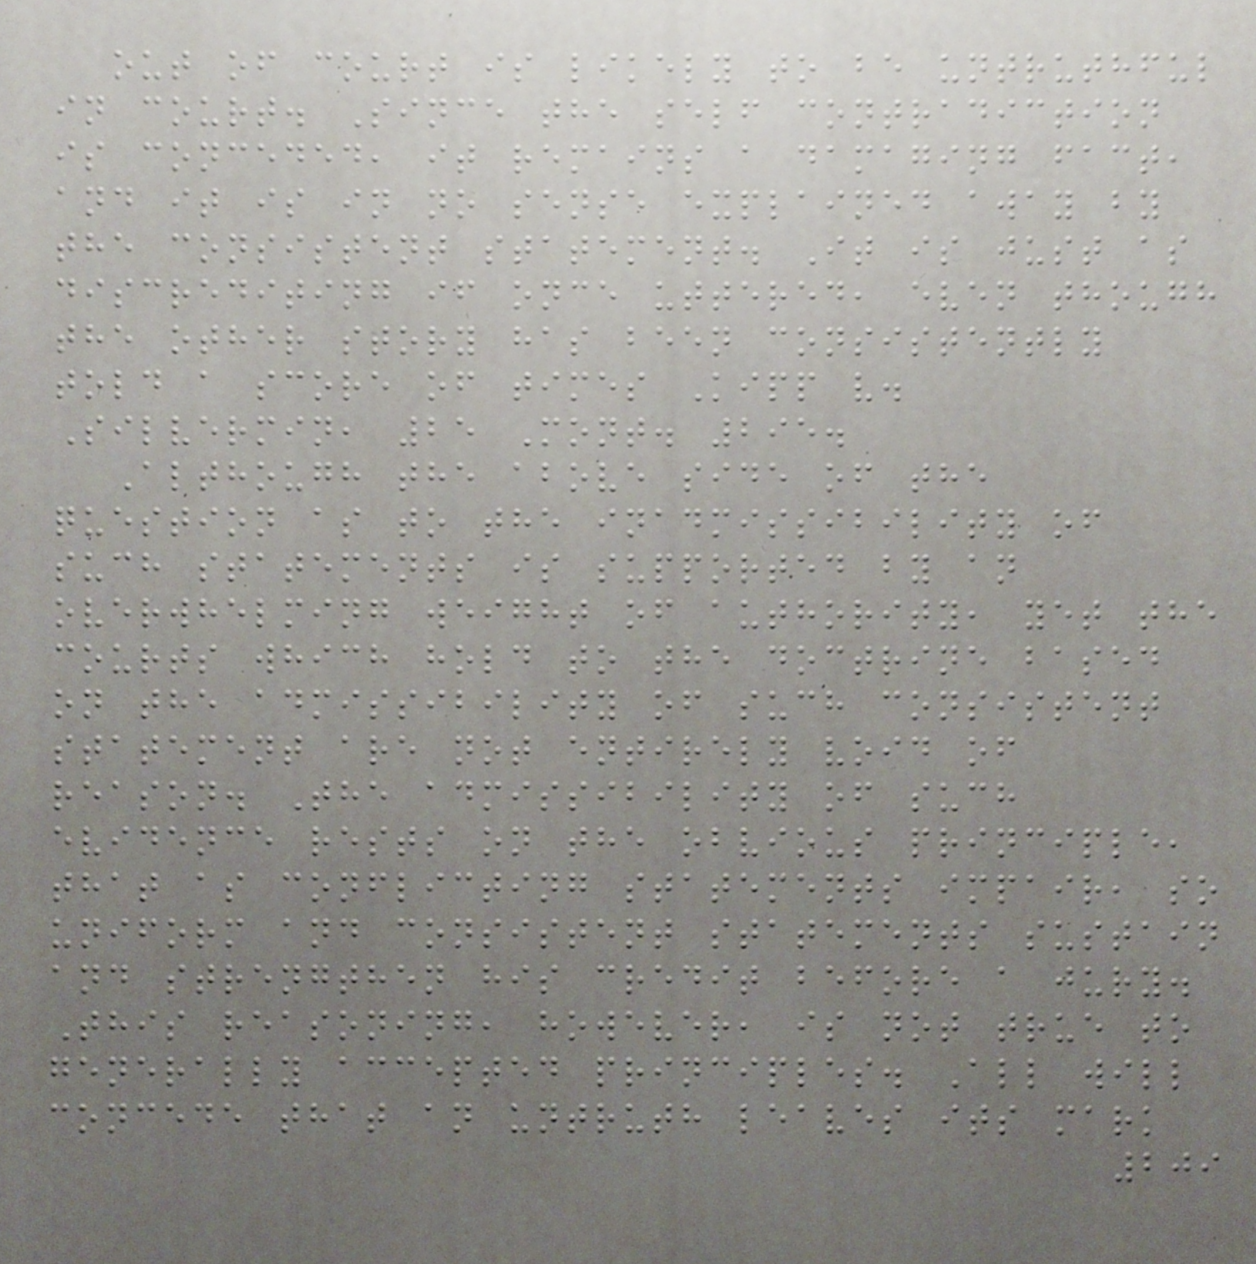out of court is likely to be untruthful
in court. Since the self contradiction
is conceded, it remains a damaging fact,
and it is in no sense explained away by
the consistent statement. It is just as
discrediting if once uttered, even though
the other story has been consistently
told a score of times Kipp v.
Silvermin, 25 Mont. 295.
Although the above side of the
question as to the inadmissibility of
such statements is supported by an
overwhelming weight of authority, yet the
courts which hold to the doctrine based
on the admissibility of such consistent
statement are not entirely void of
reason. The admissibility of such
evidence rests on the obvious principle,
that as conflicting statements impair, so
uniform and consistent statements sustain
and strengthen his credit before a jury.
This reasoning, however, is not true to
generally accepted principles. All will
concede that an untruth leaves its mark
209
